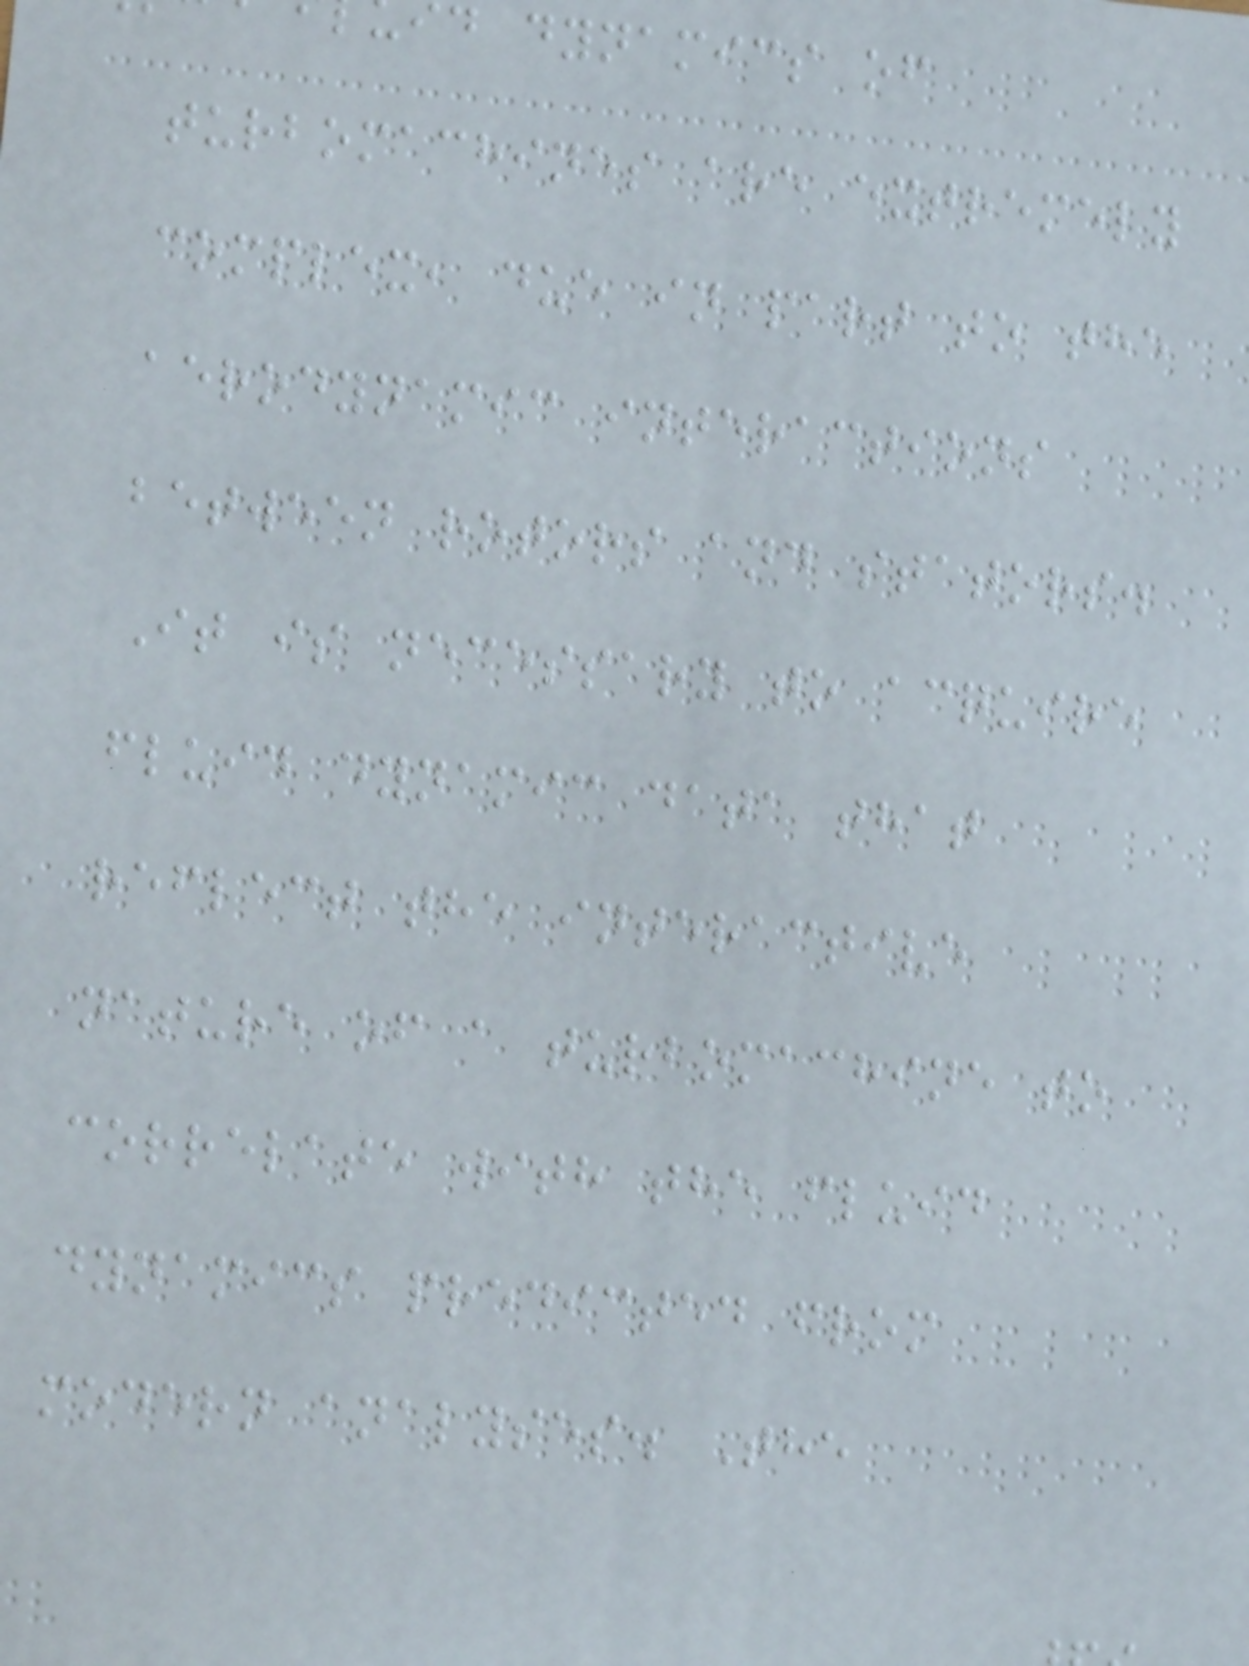d dynamics of
turbomachines are extremely
complex, due in part to the
aerodynamic interactions
between rotors and stators.
It is necessary to acquire
fluid dynamic data that
reflect the interactive
nature of a turbomachine to
correlate with the fluid
dynamics predicted from
modern analyses. The
